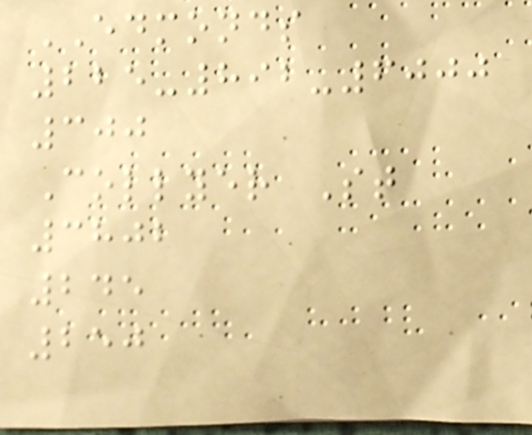EDMONDS
225-892-6000
300
Collyer St
3802
245
250
